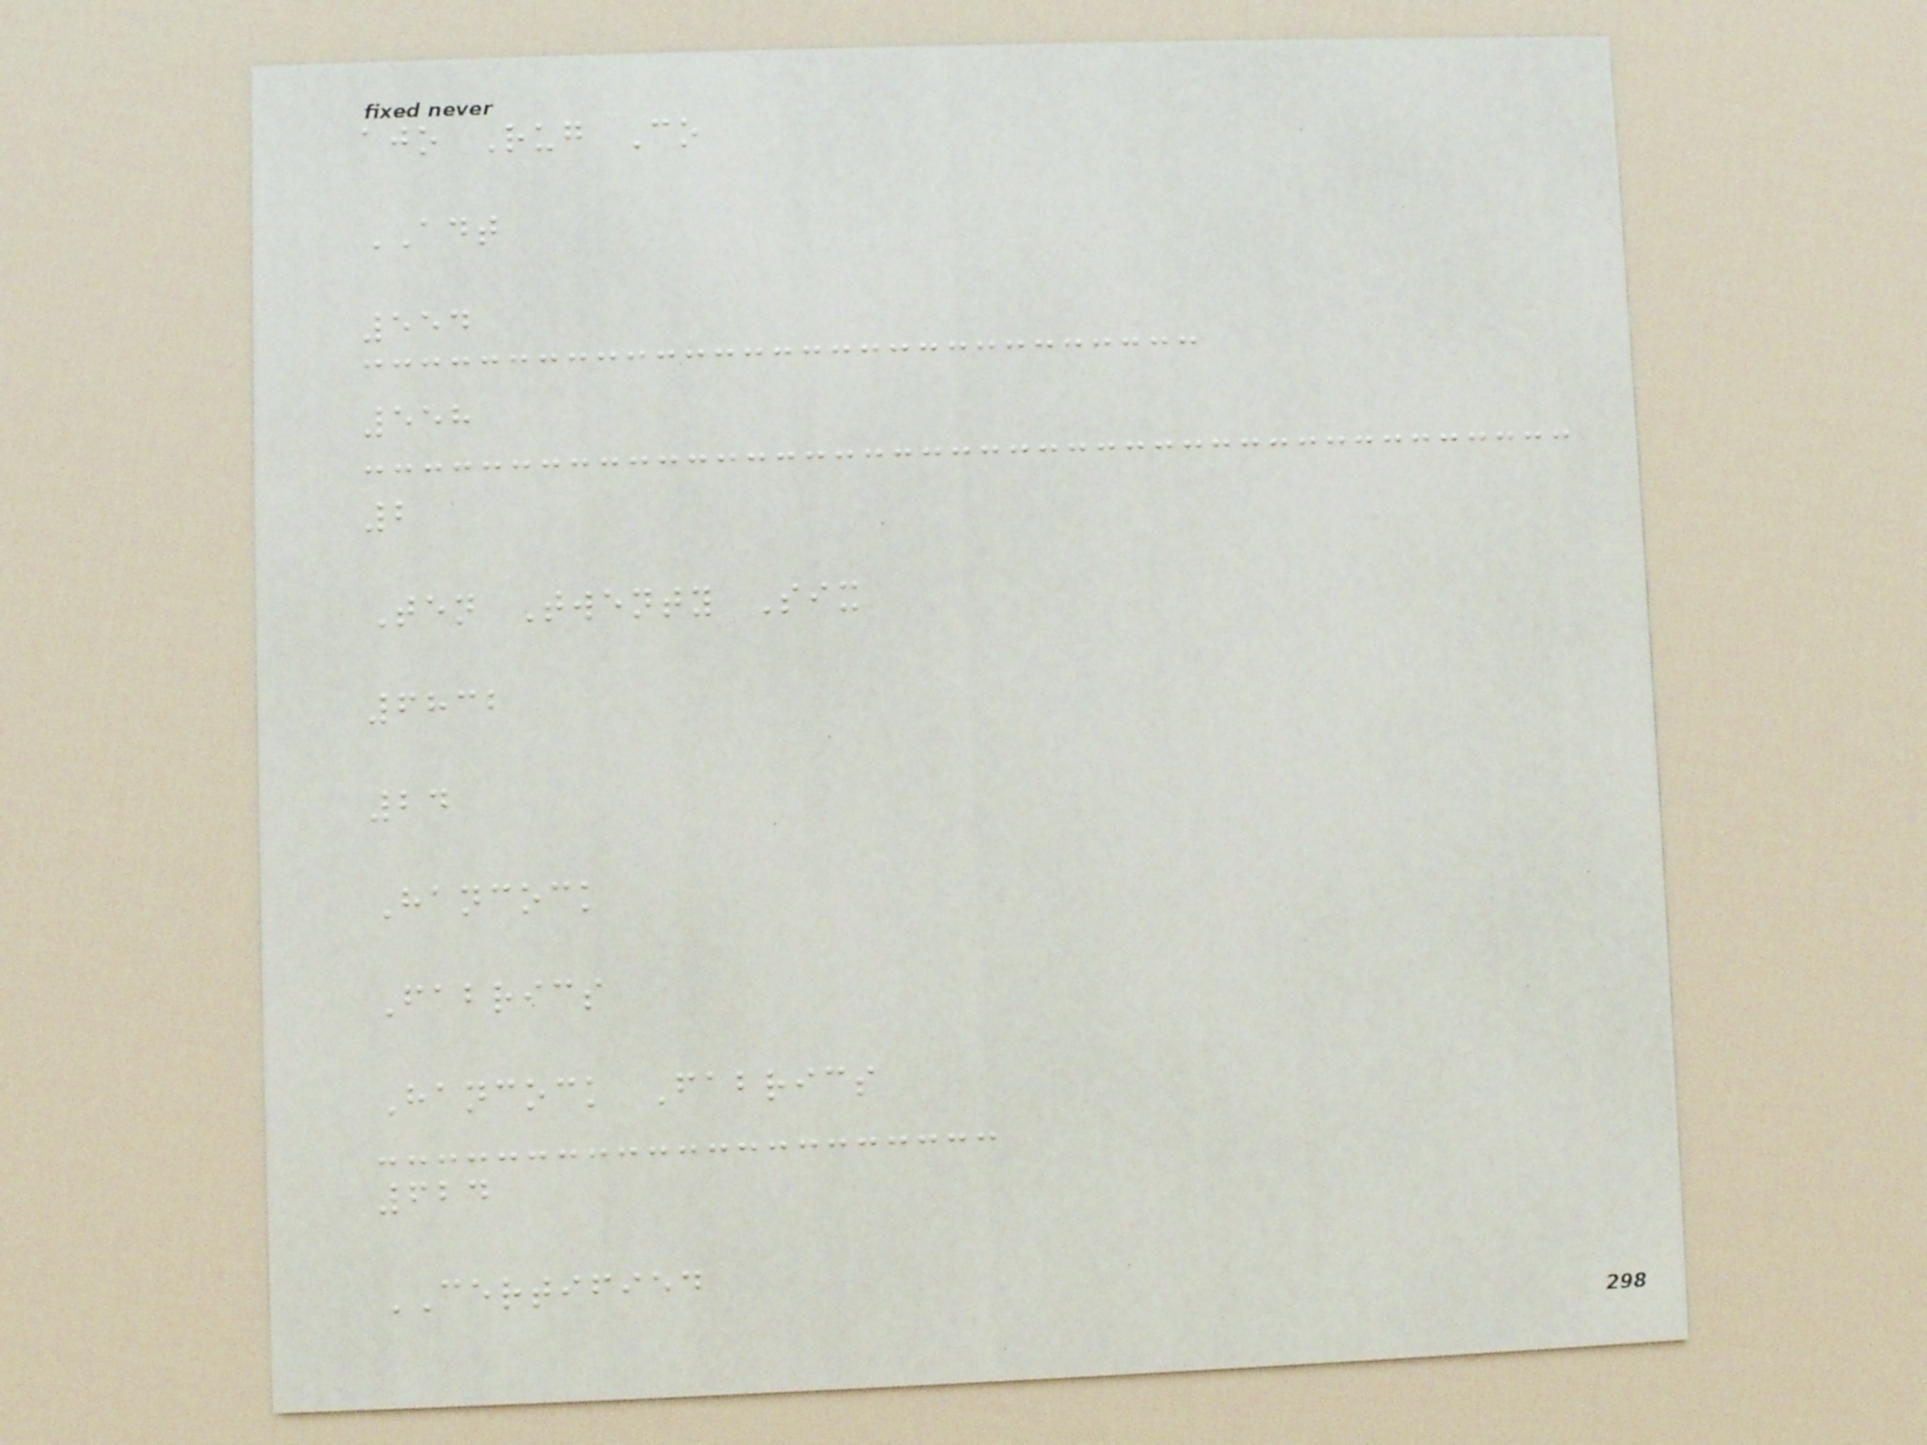ajo Rug Co
ADT
554
558
2
Ten Twenty Six
6832
24
Hancock
Fabrics
Hancock Fabrics
624
CERTIFIED
